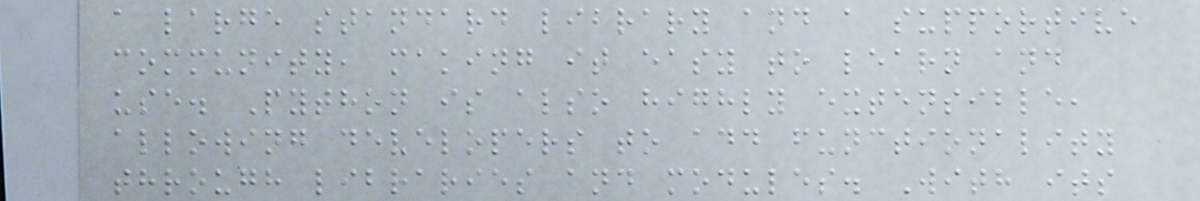a large standard library and a supportive
community, making it easy to learn and
use. Python is also highly extensible,
allowing developers to add functionality
through libraries and modules. With its
